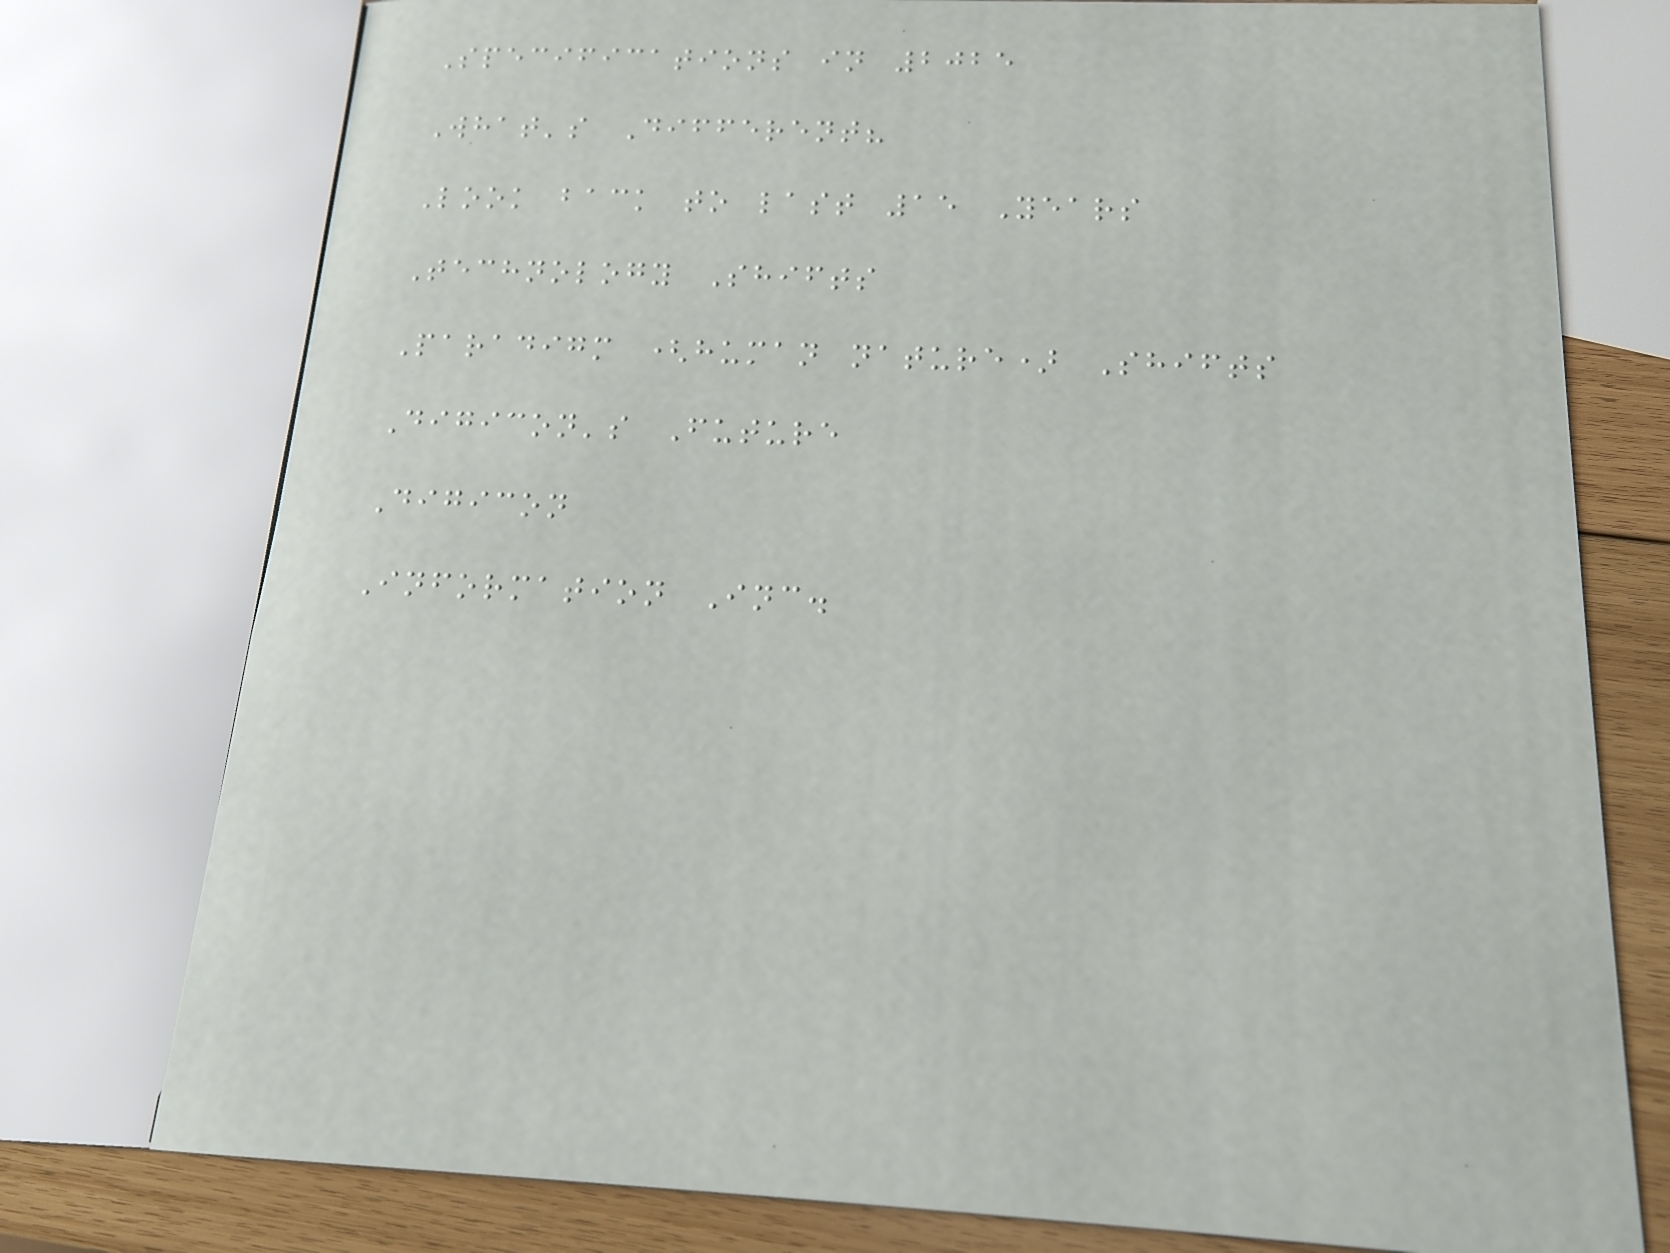Specifications in 2025
What's Different?
Look back to last 15 Years
Technology Shifts
Paradigm (human nature) Shifts
Digicon's Future
Digicon
Information Inc.
